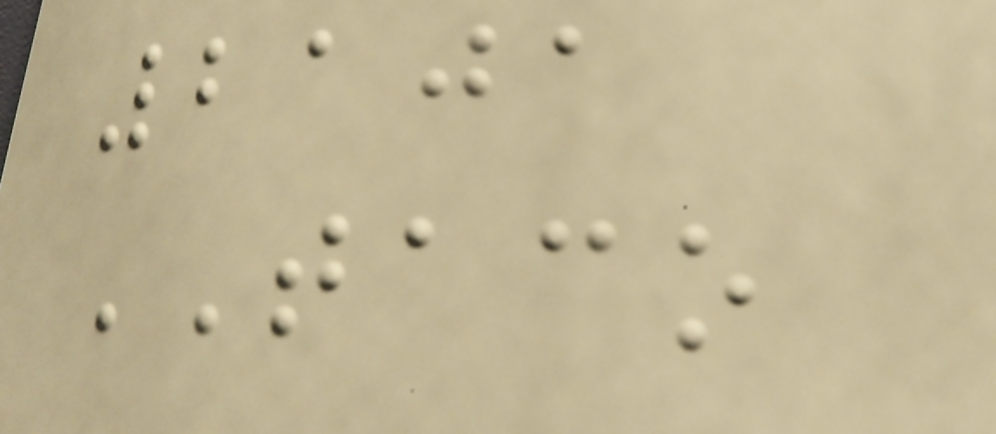2101
TACO
